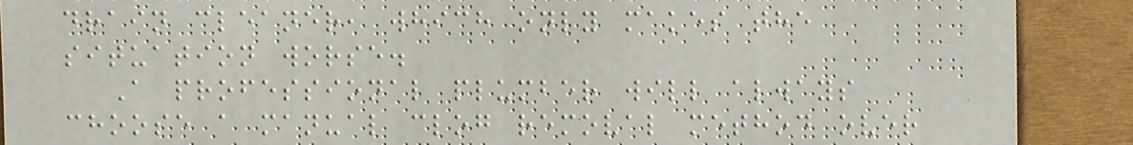drain cleaner, which only makes the
situation worse.
A professional plumber will always
choose a manual clog removal method over
